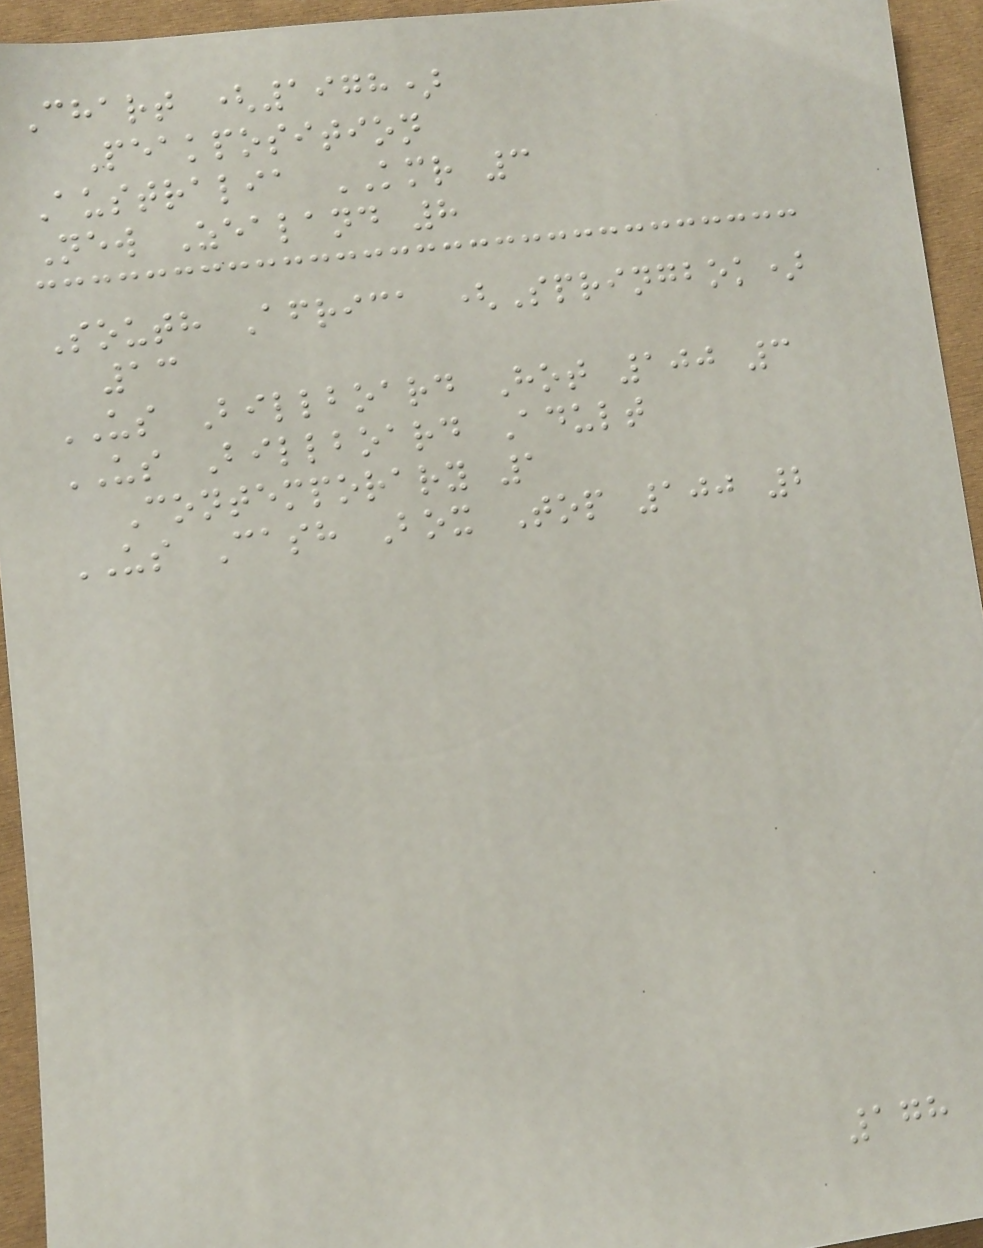Chart (1978)
Peakposition
Australia KMR 3
New Zealand 8
South Africa (Springbok)
13
US Billboard Hot 100 3
US Billboard Adult
Contemporary 1
US Cash Box Top 100 2
178
